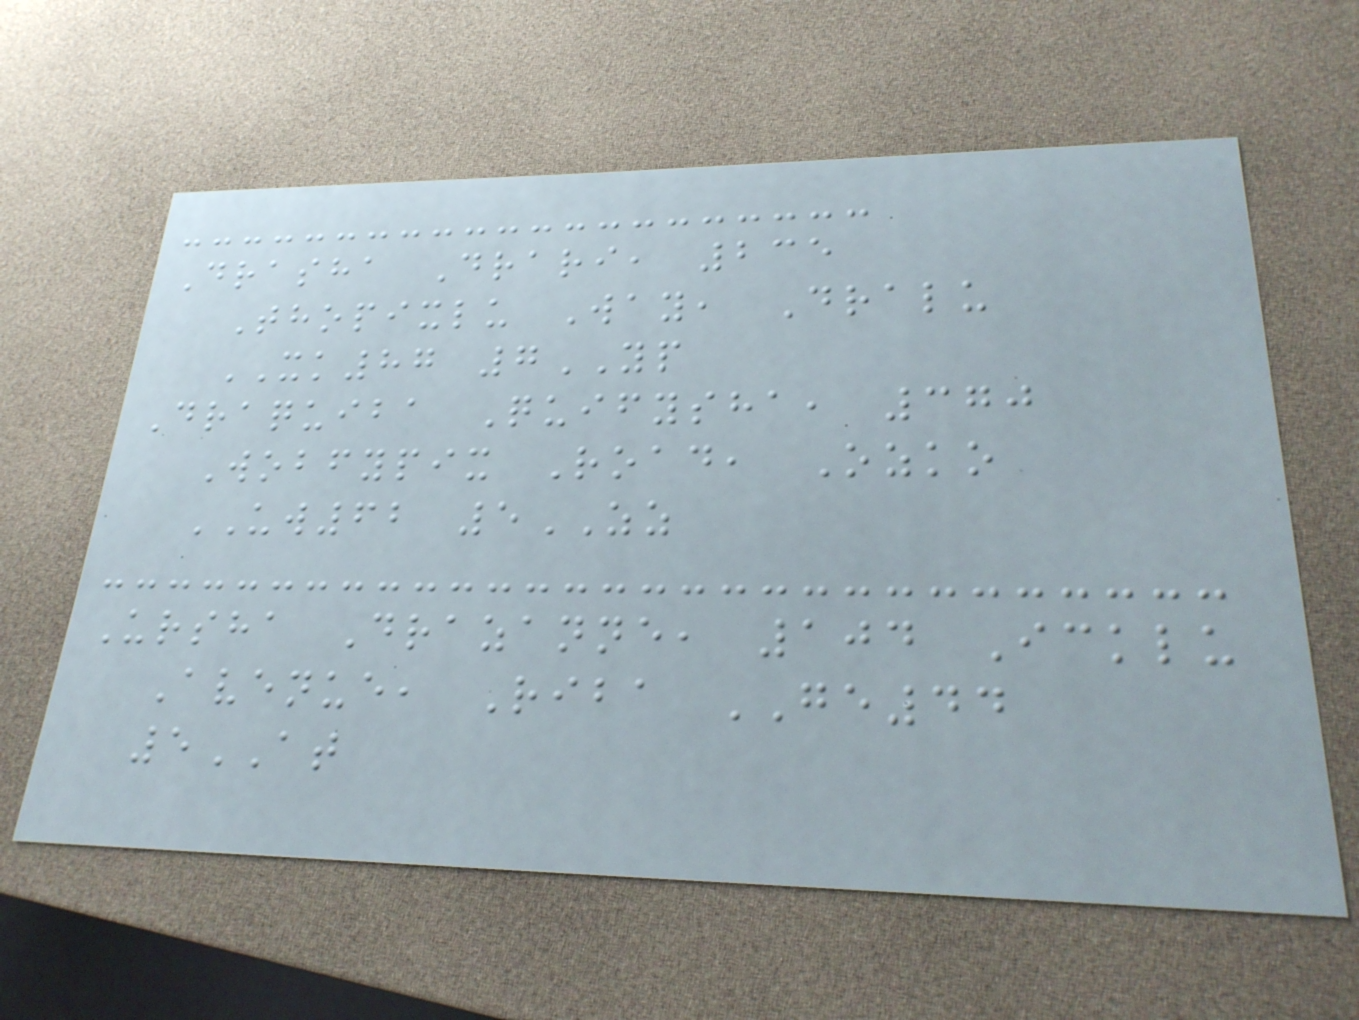Drasha Drari, 235
Thopixlu Way, Dralu
XK87 7YP
Draquiba Quifysha, 370
Wobfypix Road, Ozko
UW62 5ZZ
Ursha Drazanne, 104 Icklu
Avenue, Riba GE44
5AT
